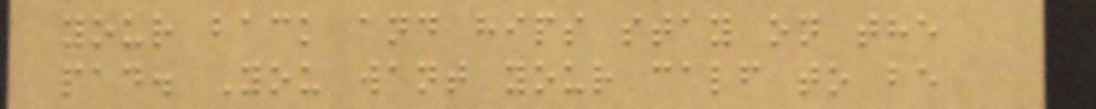your back and hips stay on the
pad. You want your calf to be
